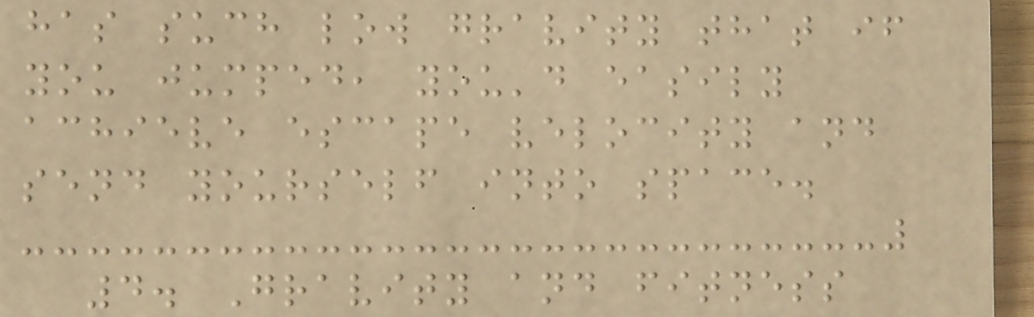has such low gravity that if
you jumped, you'd easily
achieve escape velocity and
send yourself into space.
4. Gravity and fitness
